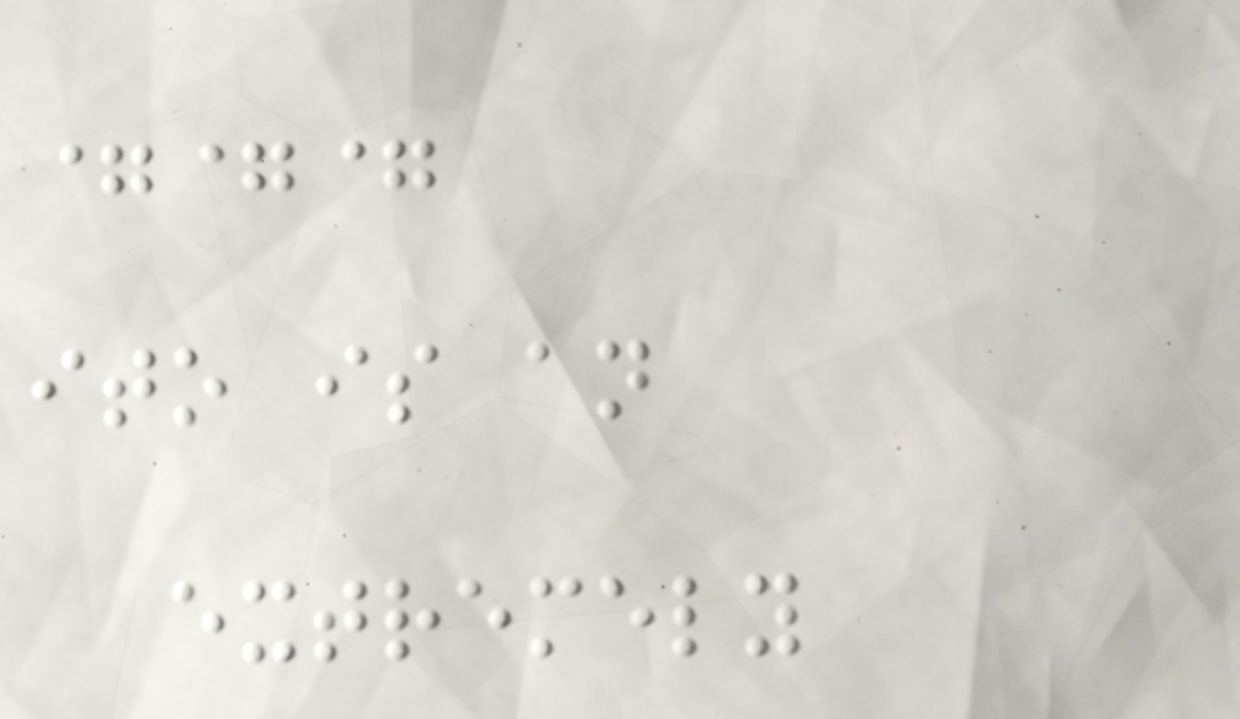===
ito is an
extremely
